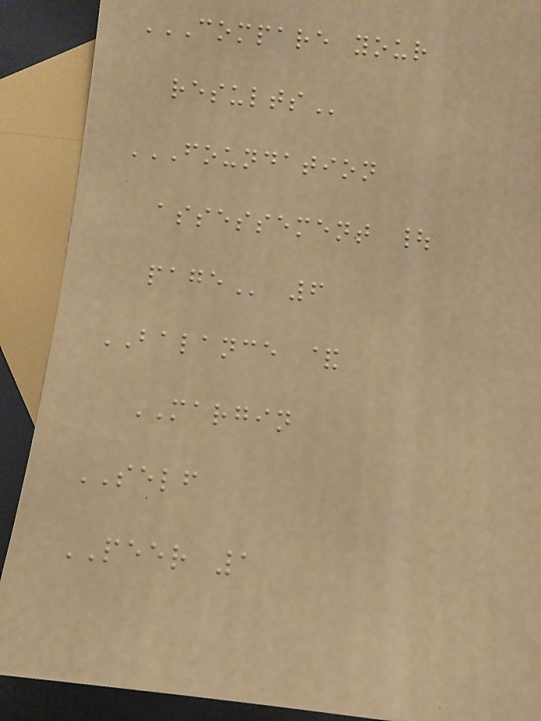COMPARE YOUR
RESULTS
FOUNDATION
ASSESSEMENT |
PAGE 6
BALANCE &
MARGIN
SELF
PEER 1
